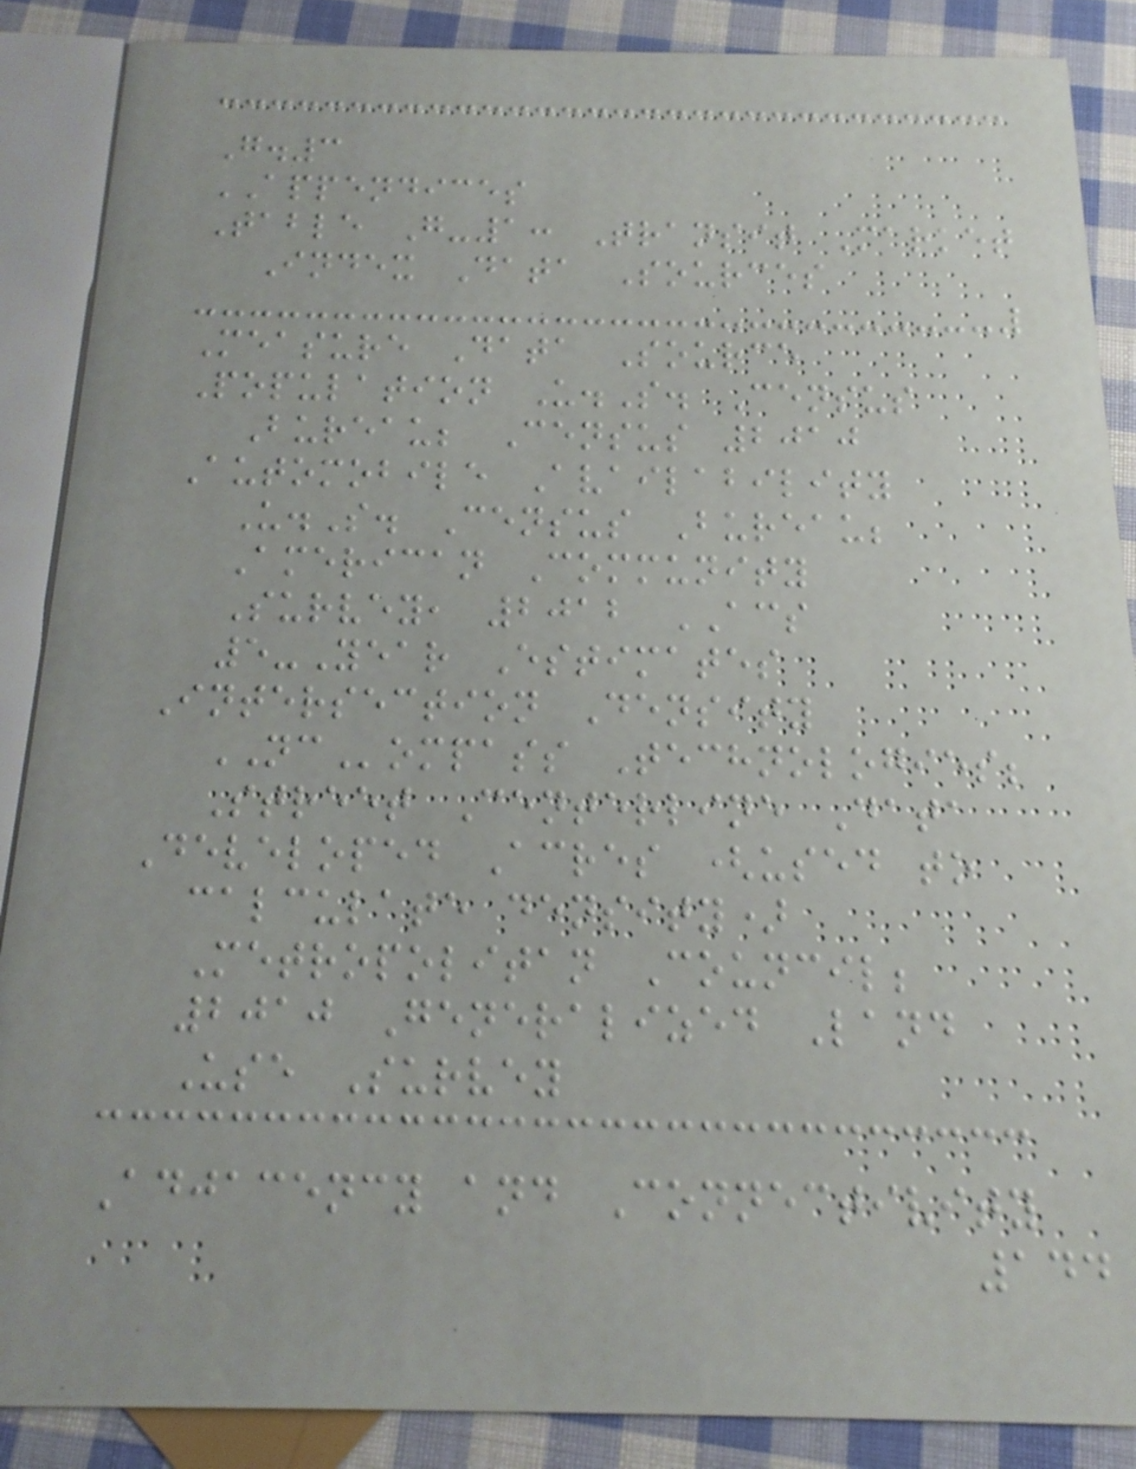G.3
APPENDICES
Table G-1: Transit Market
Index Data Sources
Measure Data Source
Population U.S. Census
Bureau; Census 2010
Automobile Availability
U.S. Census Bureau;
American Community
Survey, 2012 ACS
5-Year Estimates
Intersection Density
NCompass Technologies;
Street Centerline Data
Developed Acres (used to
calculate density)
Metropolitan Council;
2010 Generalized Land
Use Survey
Adjacency and Connectivity
144
